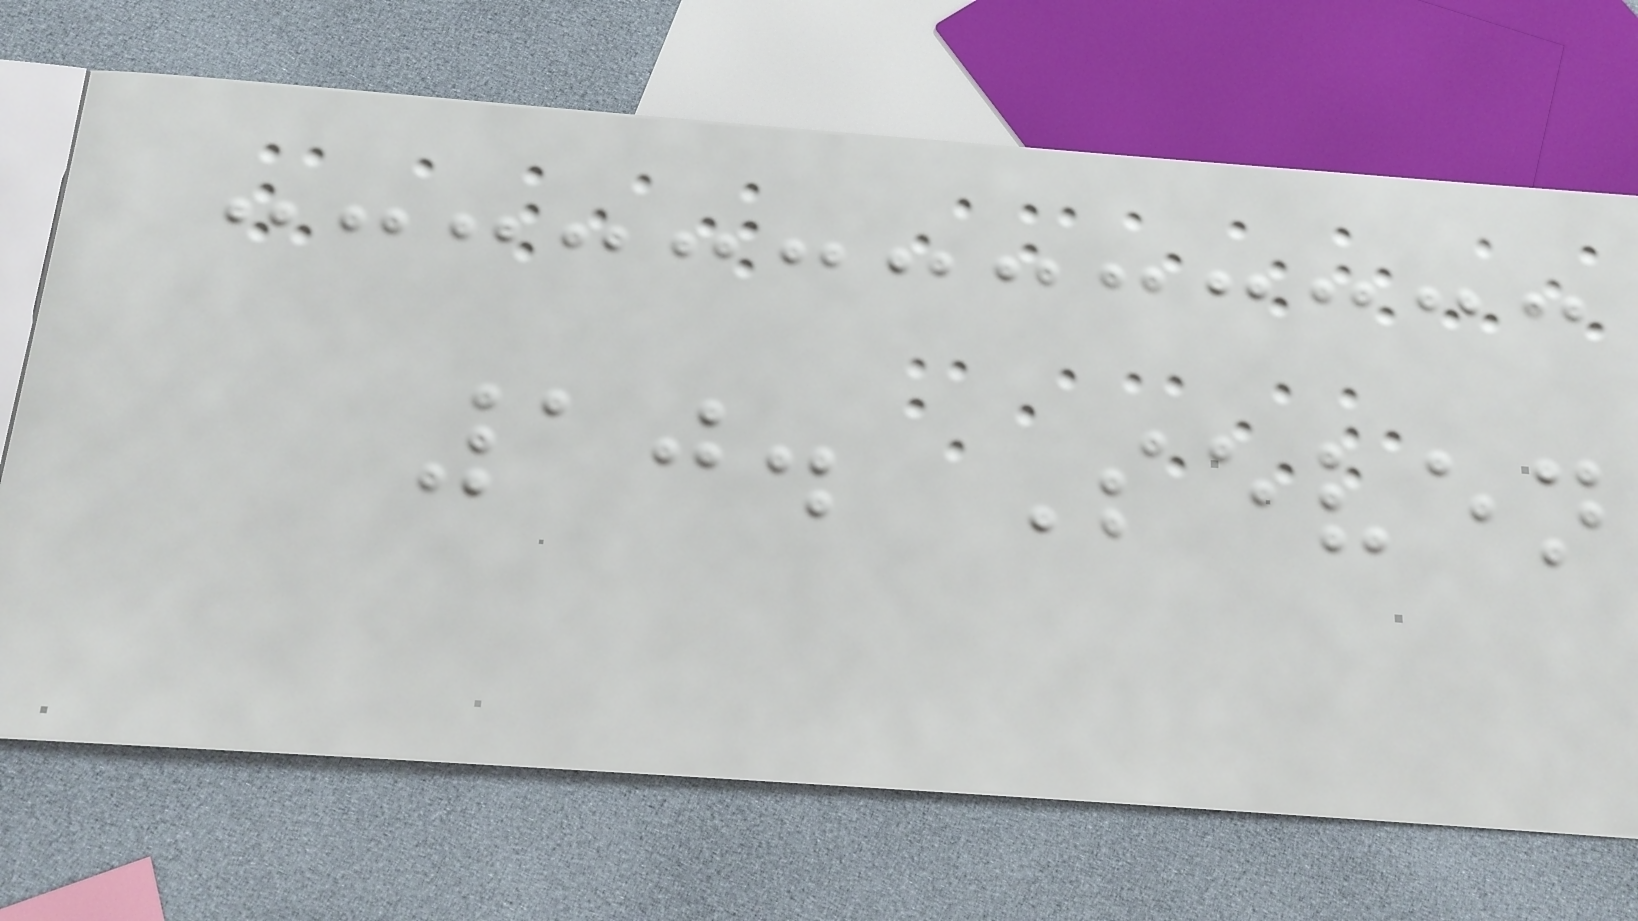10. Seven
